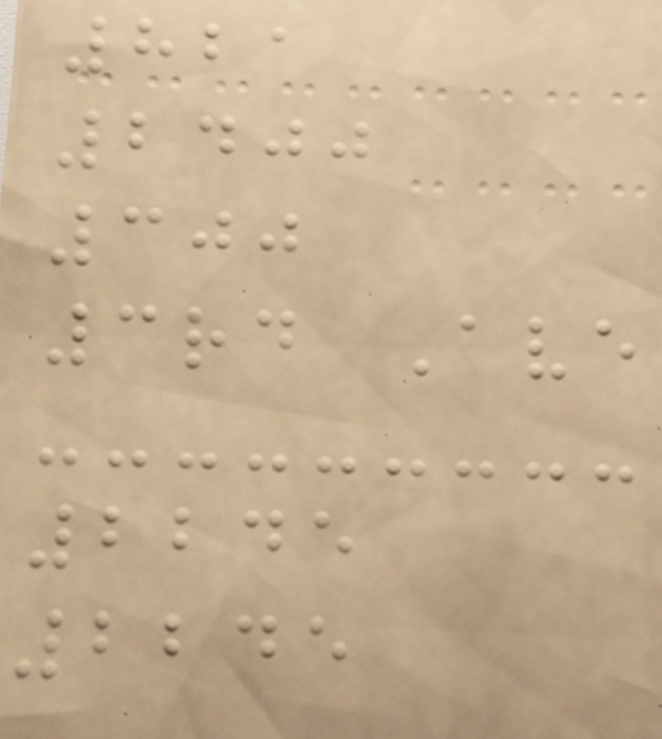821
2400
300
3rd Ave
2245
2245
